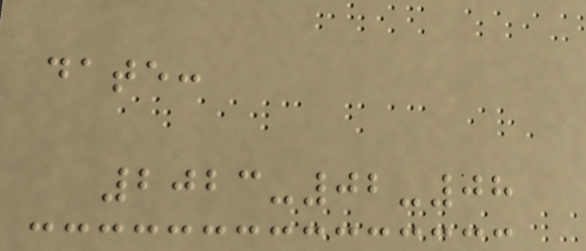date:
2023-02-08
